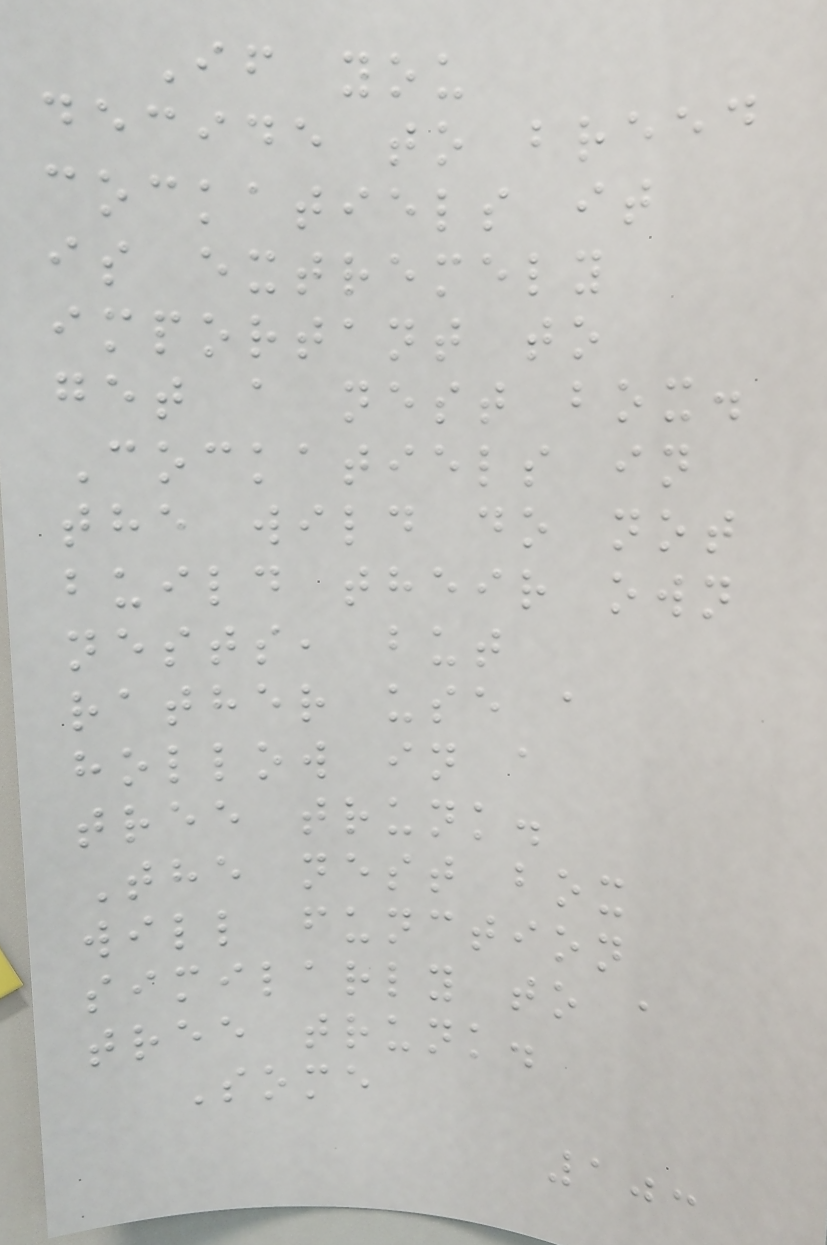If you
decide to breed
cockatiels it
is extremely
important to
get a nest box.
Cockatiels in
the wild do not
build their own
nests, but
rather use a
hollow in a
tree trunk.
The nest box
will function
similarly to a
tree trunk.
Some
103
